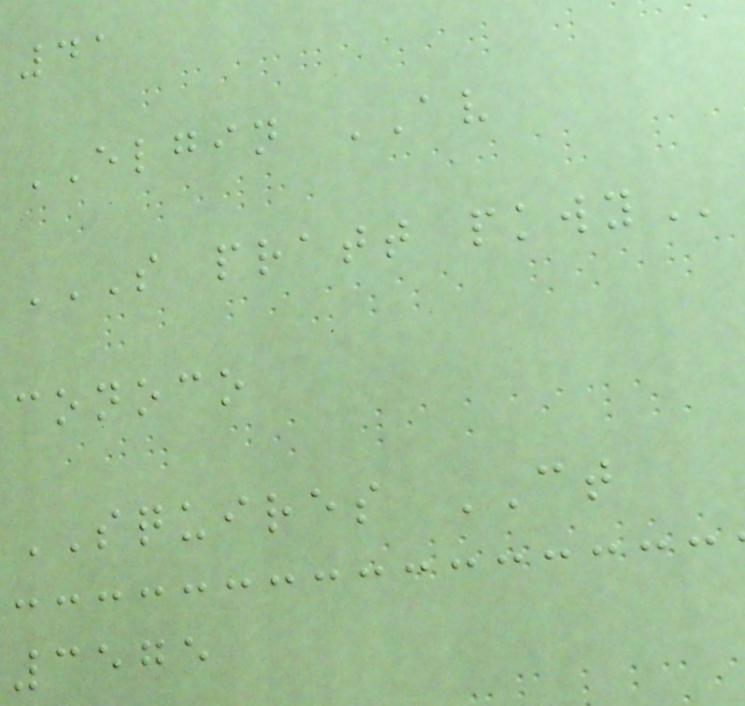41
ELGIN AV
S PRATT PKWY
conoco
SQUIRES CT
3575
